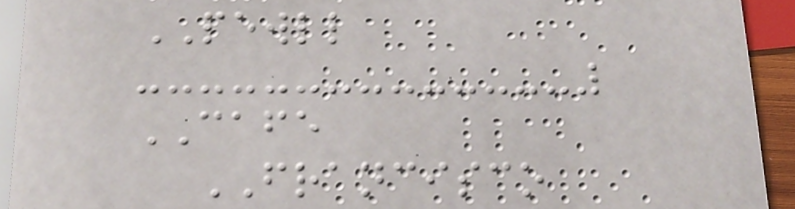PEWLL
CAFE
FRANCISCO
